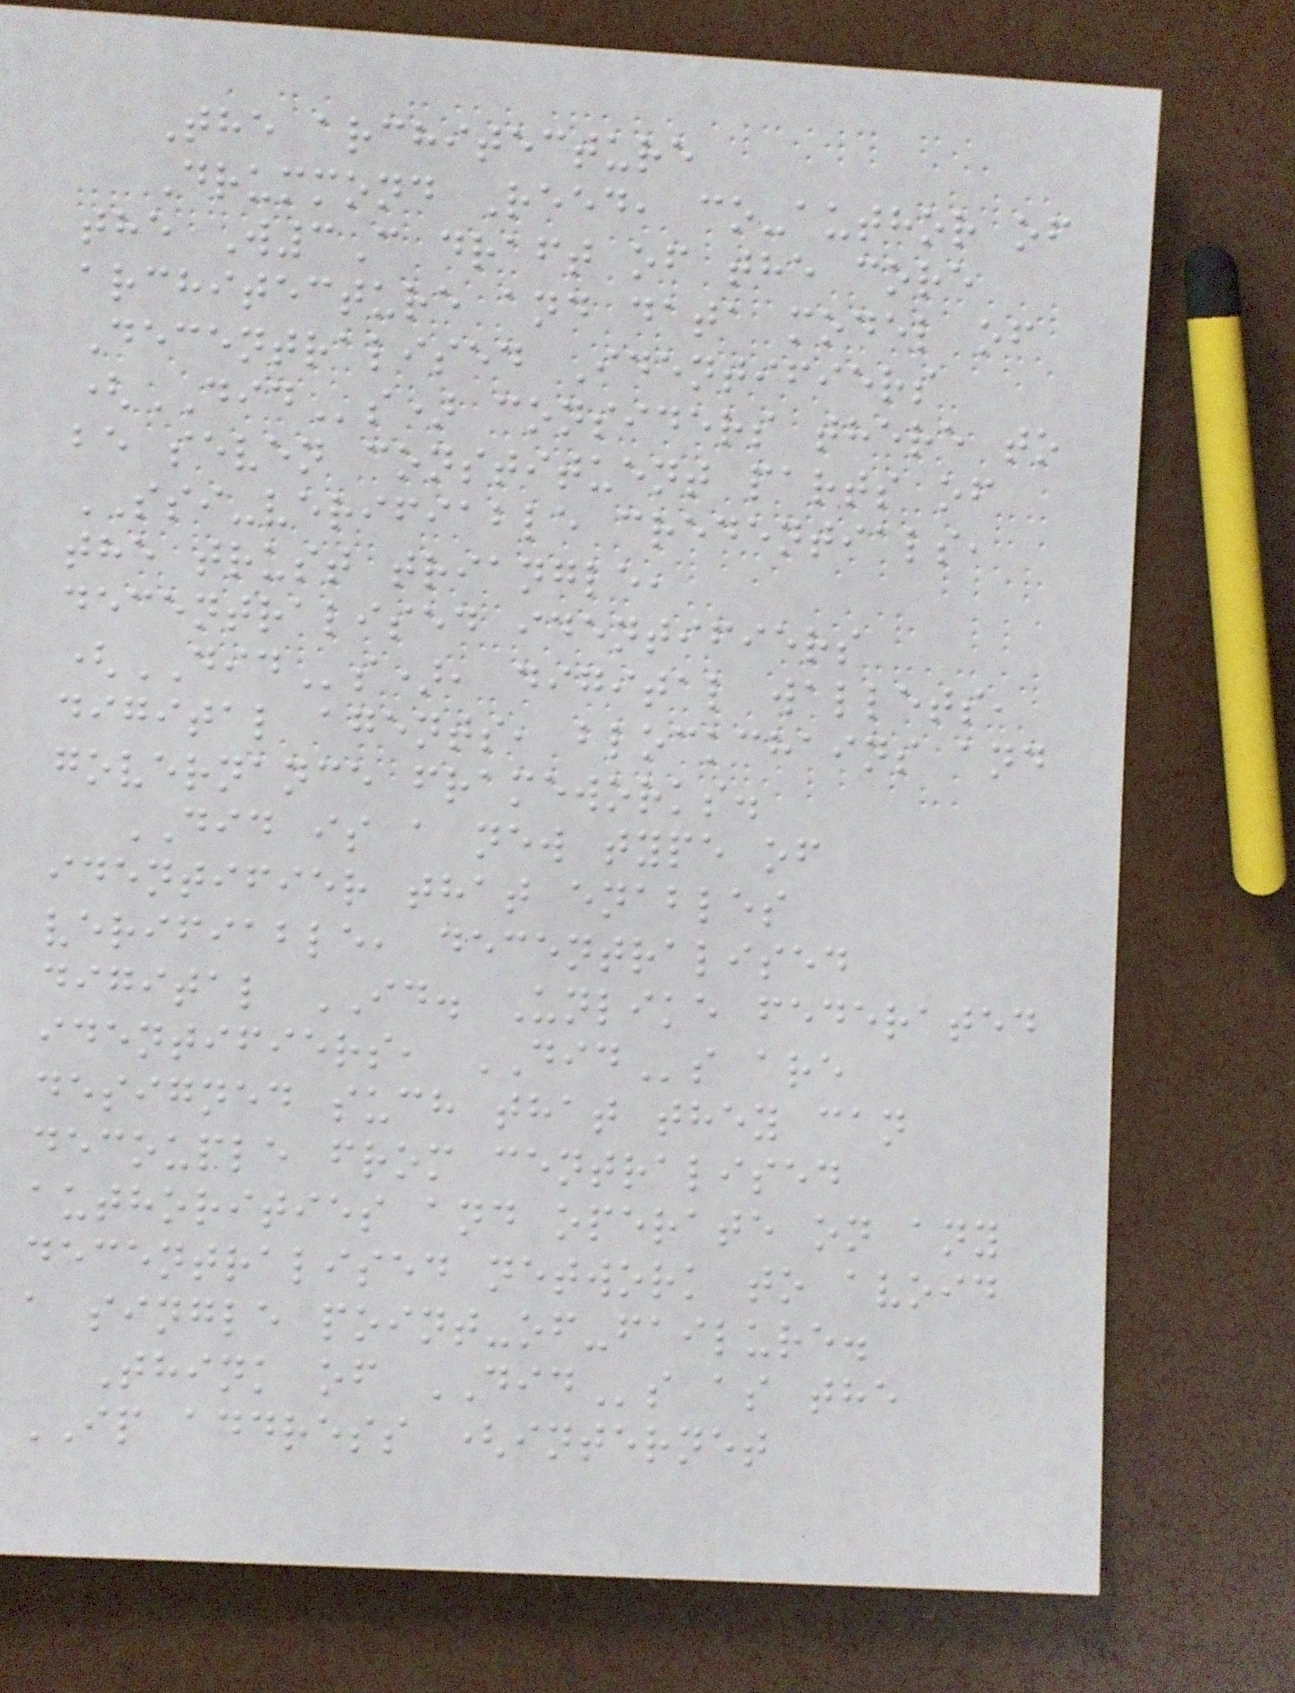The architecture
Drummond Reed, co-author of
the W3C draft of the core
architecture and data model of
Decentralised Identifiers
(DIDs) considers there to
be seven constituent parts of
SSI-verifiable credentials,
the trust triangle,
decentralised identifiers
(DIDs), digital wallets,
digital agents, blockchains and
governance frameworks.
DID is a new type of
identifier that enables
verifiable, decentralised
digital ID. Unlike federated
identifiers, DIDs are
designed such that they can
decouple from centralised
authorities and operate on any
decentralised network to avoid
a single point-of-failure.
Think of DIDs as the
IP address (internet
